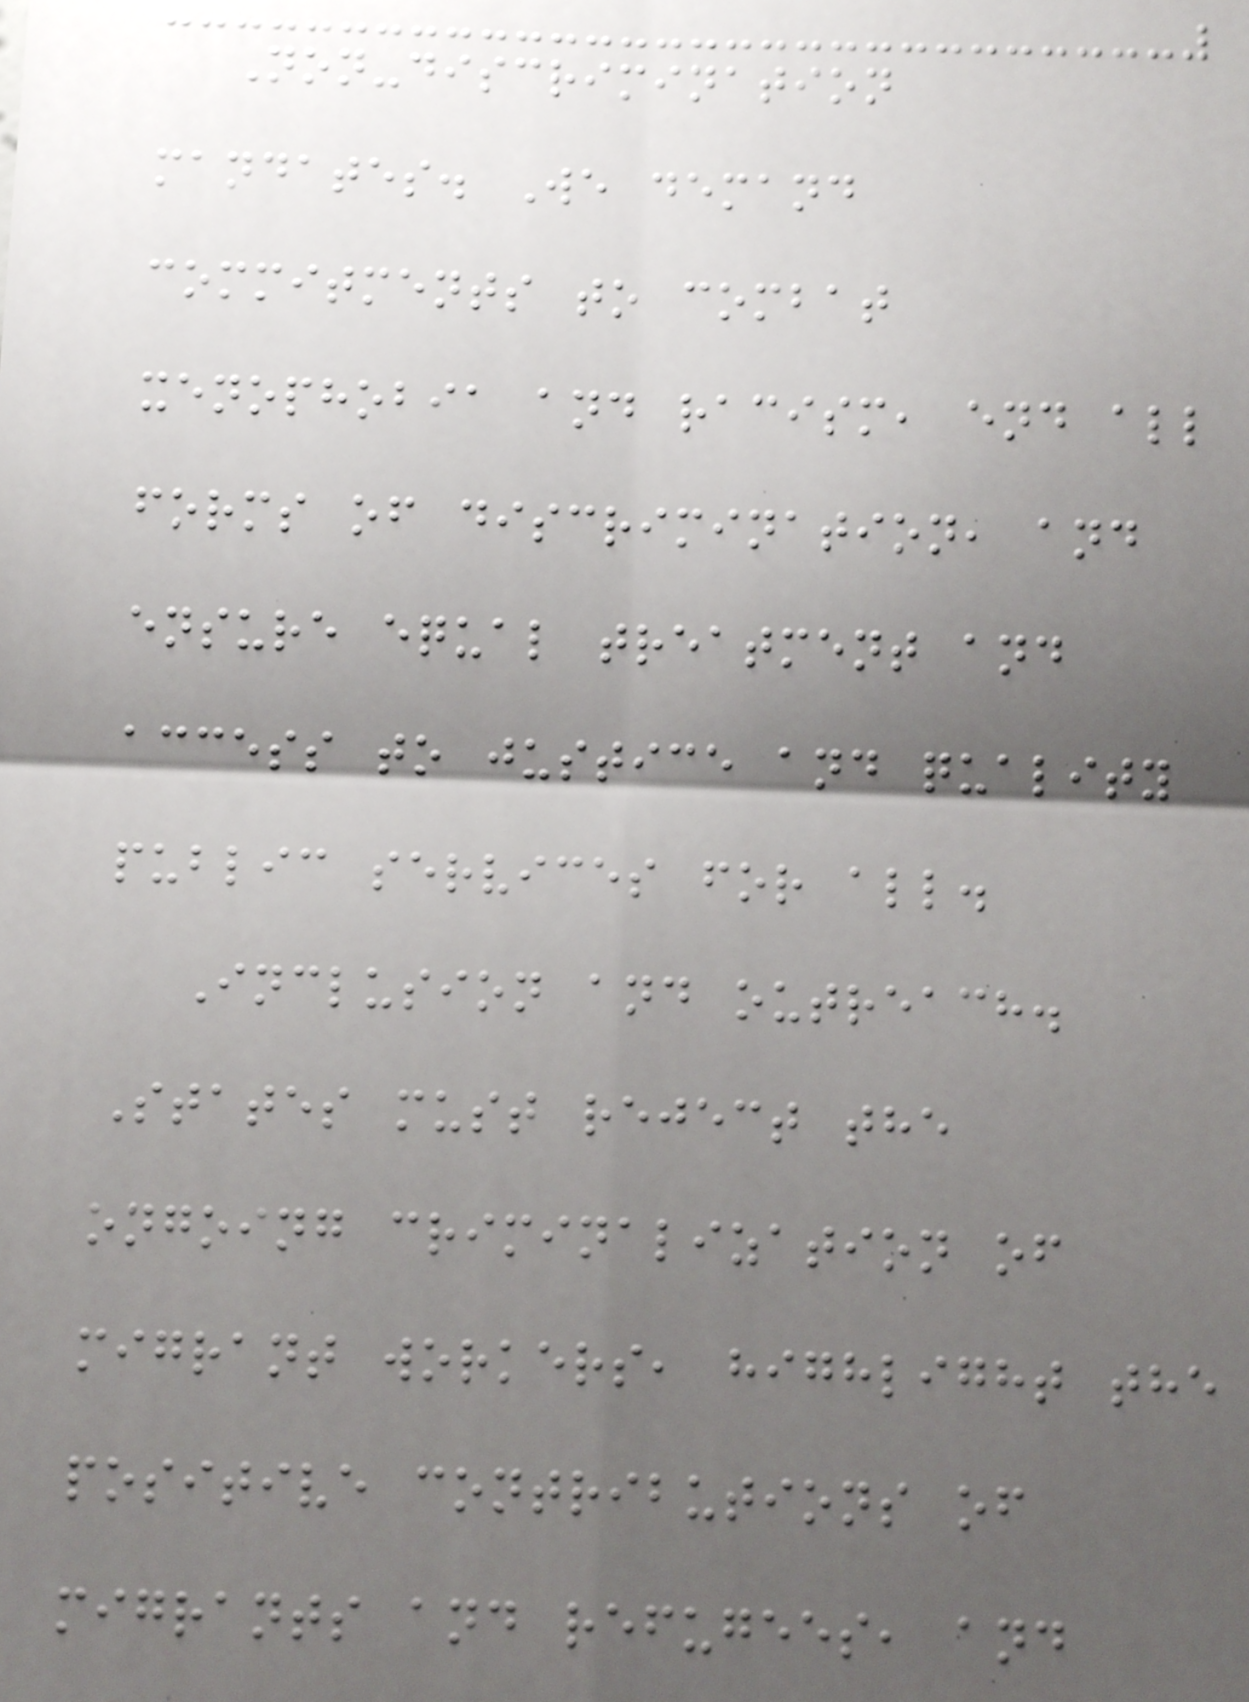Non-discrimination
mandates. We demand
commitments to combat
xenophobia and racism, end all
forms of discrimination, and
ensure equal treatment and
access to justice and quality
public services for all.
Inclusion and outreach.
States must reject the
ongoing criminalization of
migrant workers, highlight the
positive contributions of
migrants and refugees, and
